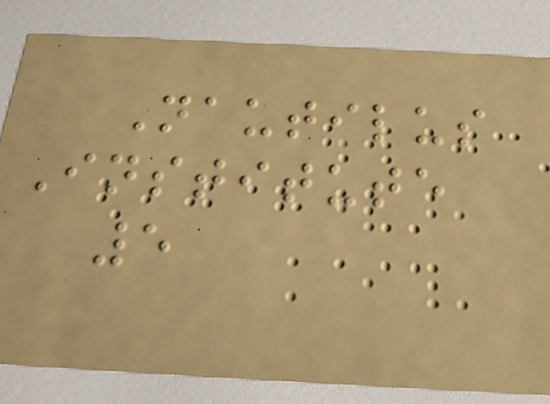Nautilus
Institute
5
